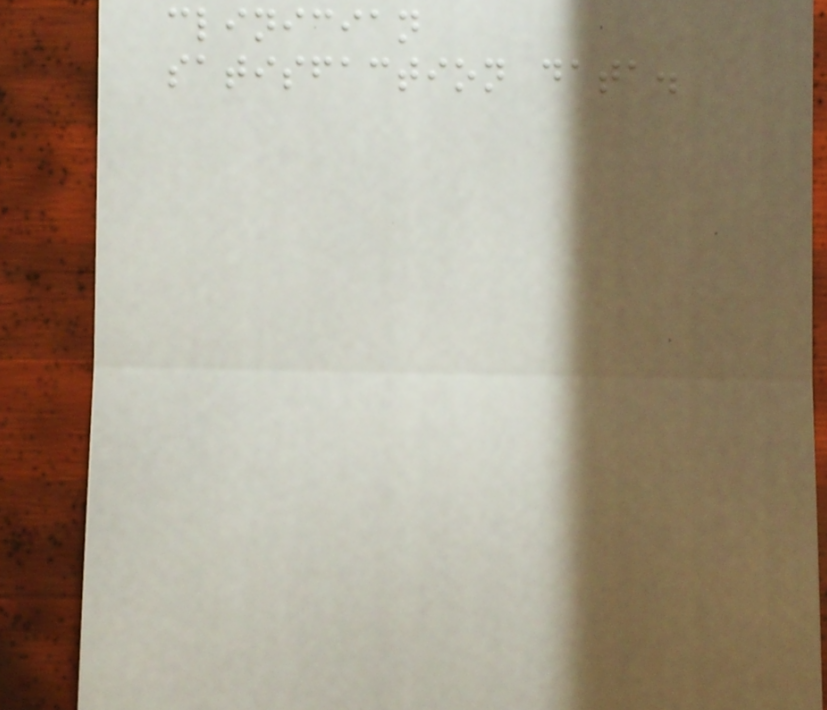clinician
satisfaction data.
